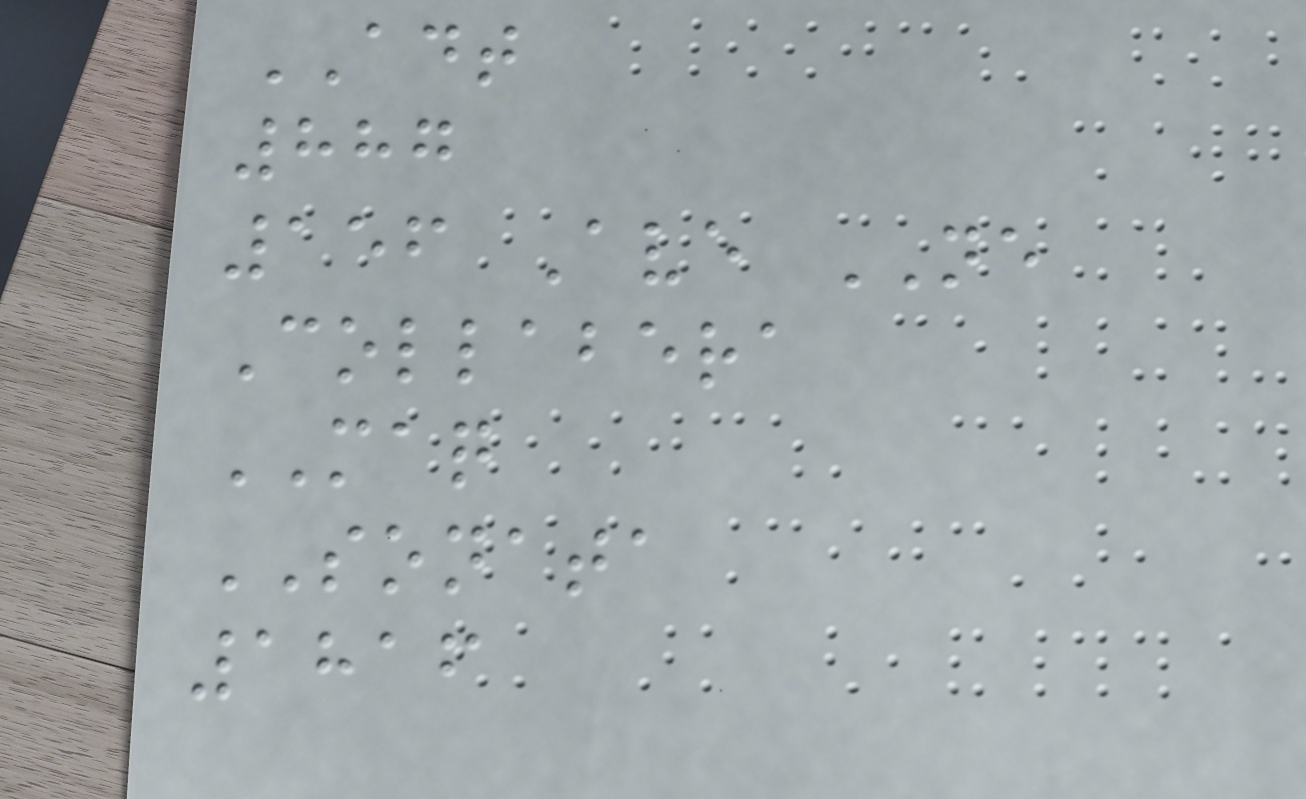ADT
887
156 Ave NE
Collabera
MAQ
SONATA
1816
